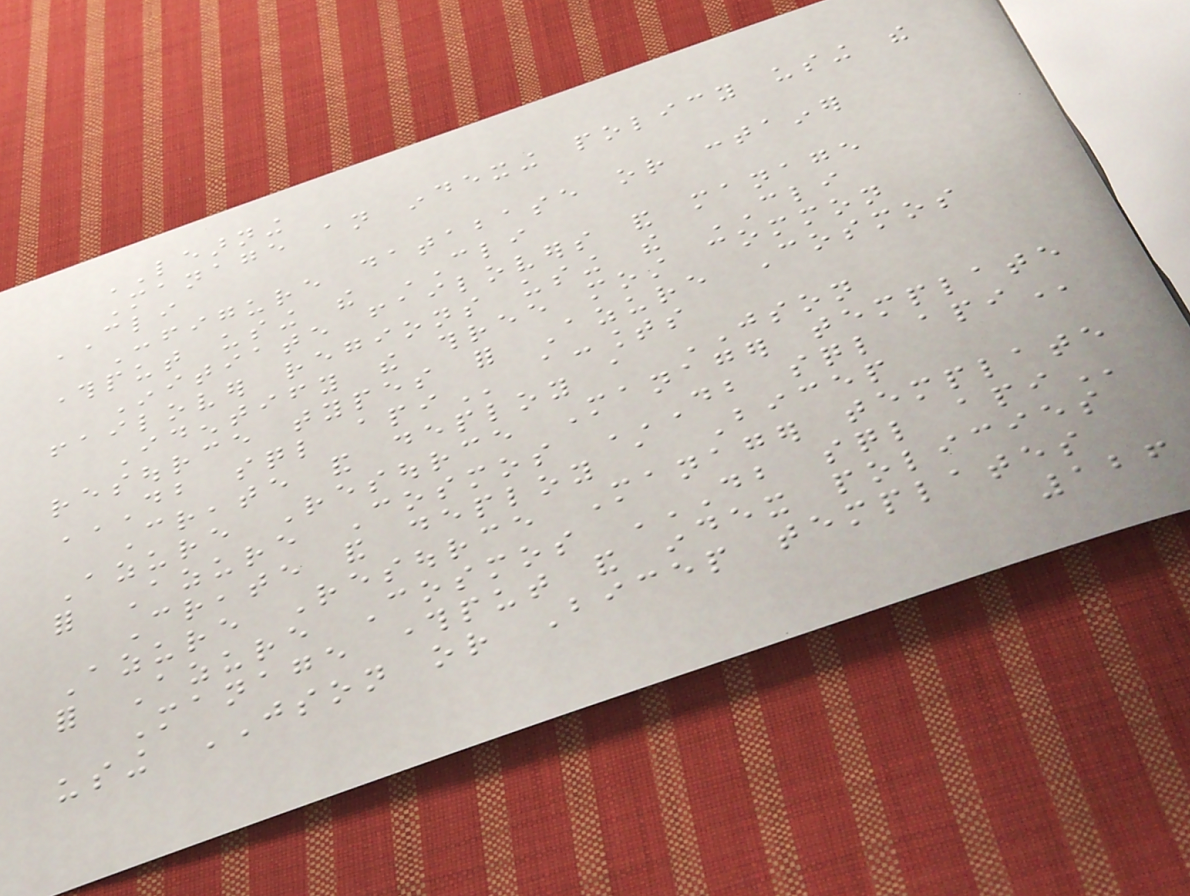LEARNING
Manage an indexing policy using the
CLI
Configure database or container
throughput using the CLI
Initiate failovers and manage
failover regions using the CLI
Identify the three most common
resource types for Azure Cosmos
DB SQL API accounts
Create and deploy a JSON
Azure Resource Manager template
for Azure Cosmos DB SQL API
Create and deploy a Bicep
Azure Resource Manager template
for Azure Cosmos DB SQL API
Manage throughput and index policies
using JSON or Bicep templates
126
